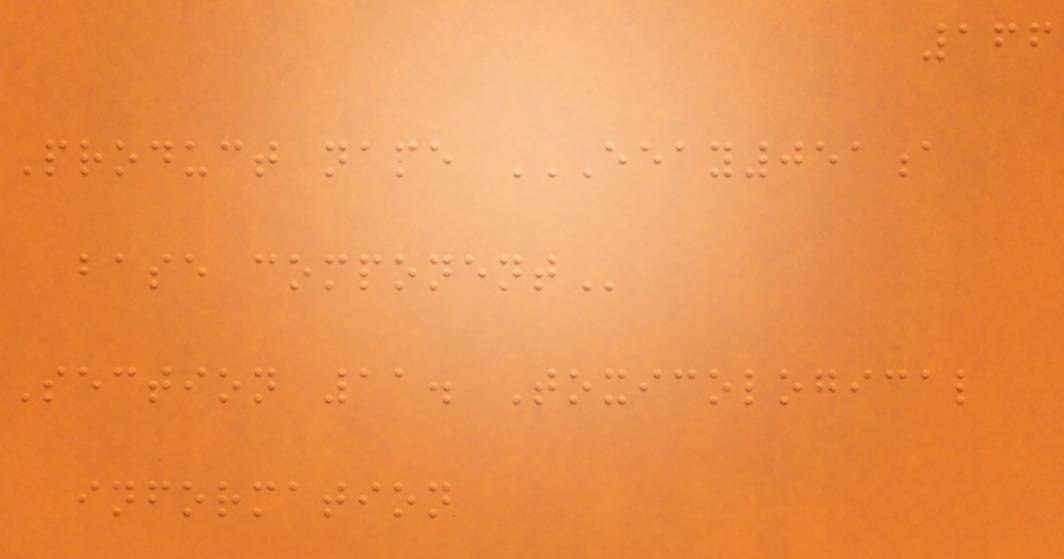166
Product name EEAY051A
BASE COMPONENT
Section 11. Toxicological
information
